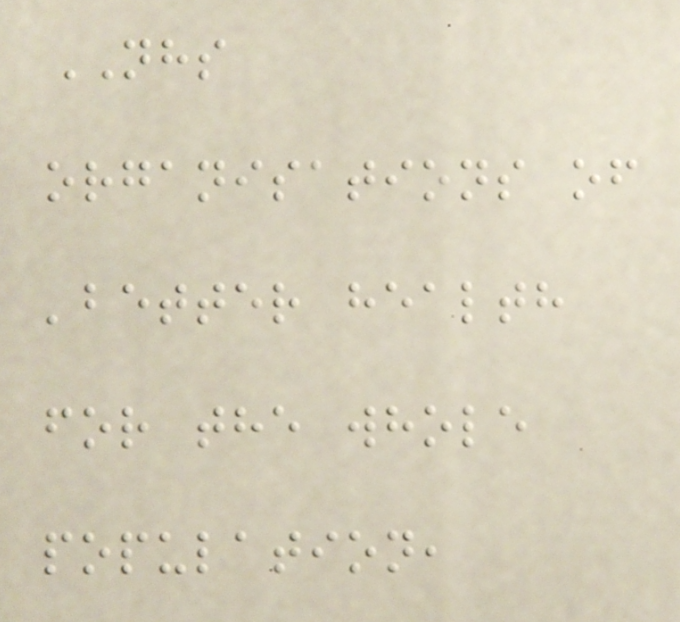NHS
organisations of
'better health
for the whole
population,
